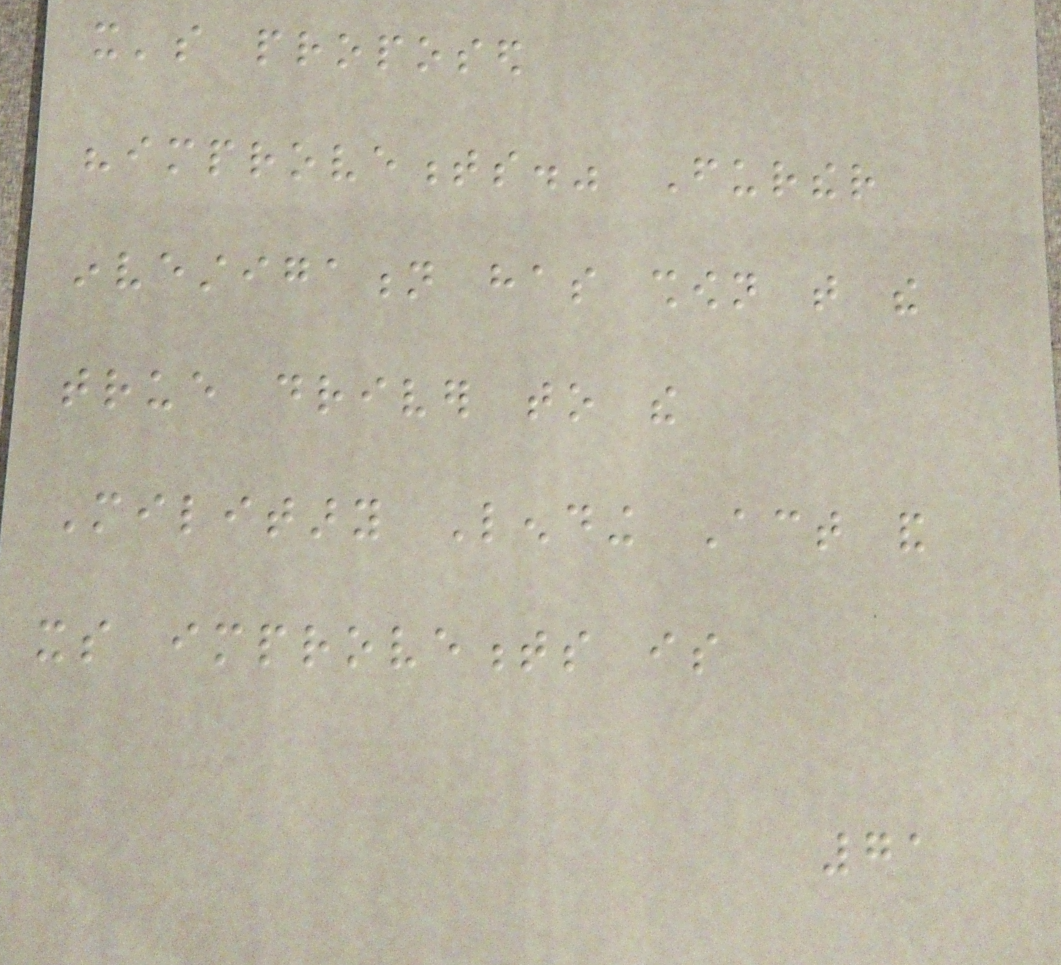it's proposed
"improvements." Further
investigation has shown that the
true driver to the
Military Lending Act and
its improvements is
71
